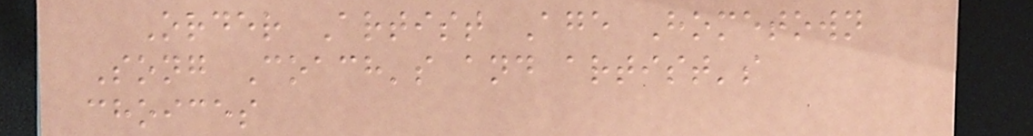Order Artist Age Hometown
Song Coach's and artist's
choices
